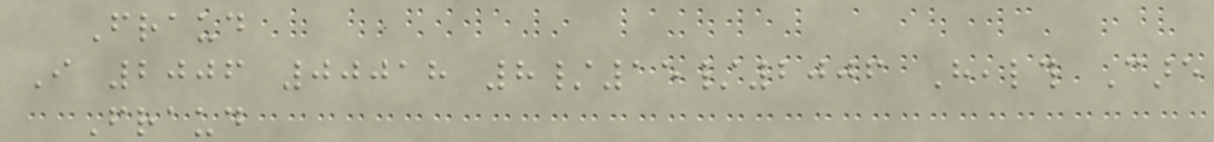Fraud
I 2006 00018 8/15/2006 Health Care
Fraud
